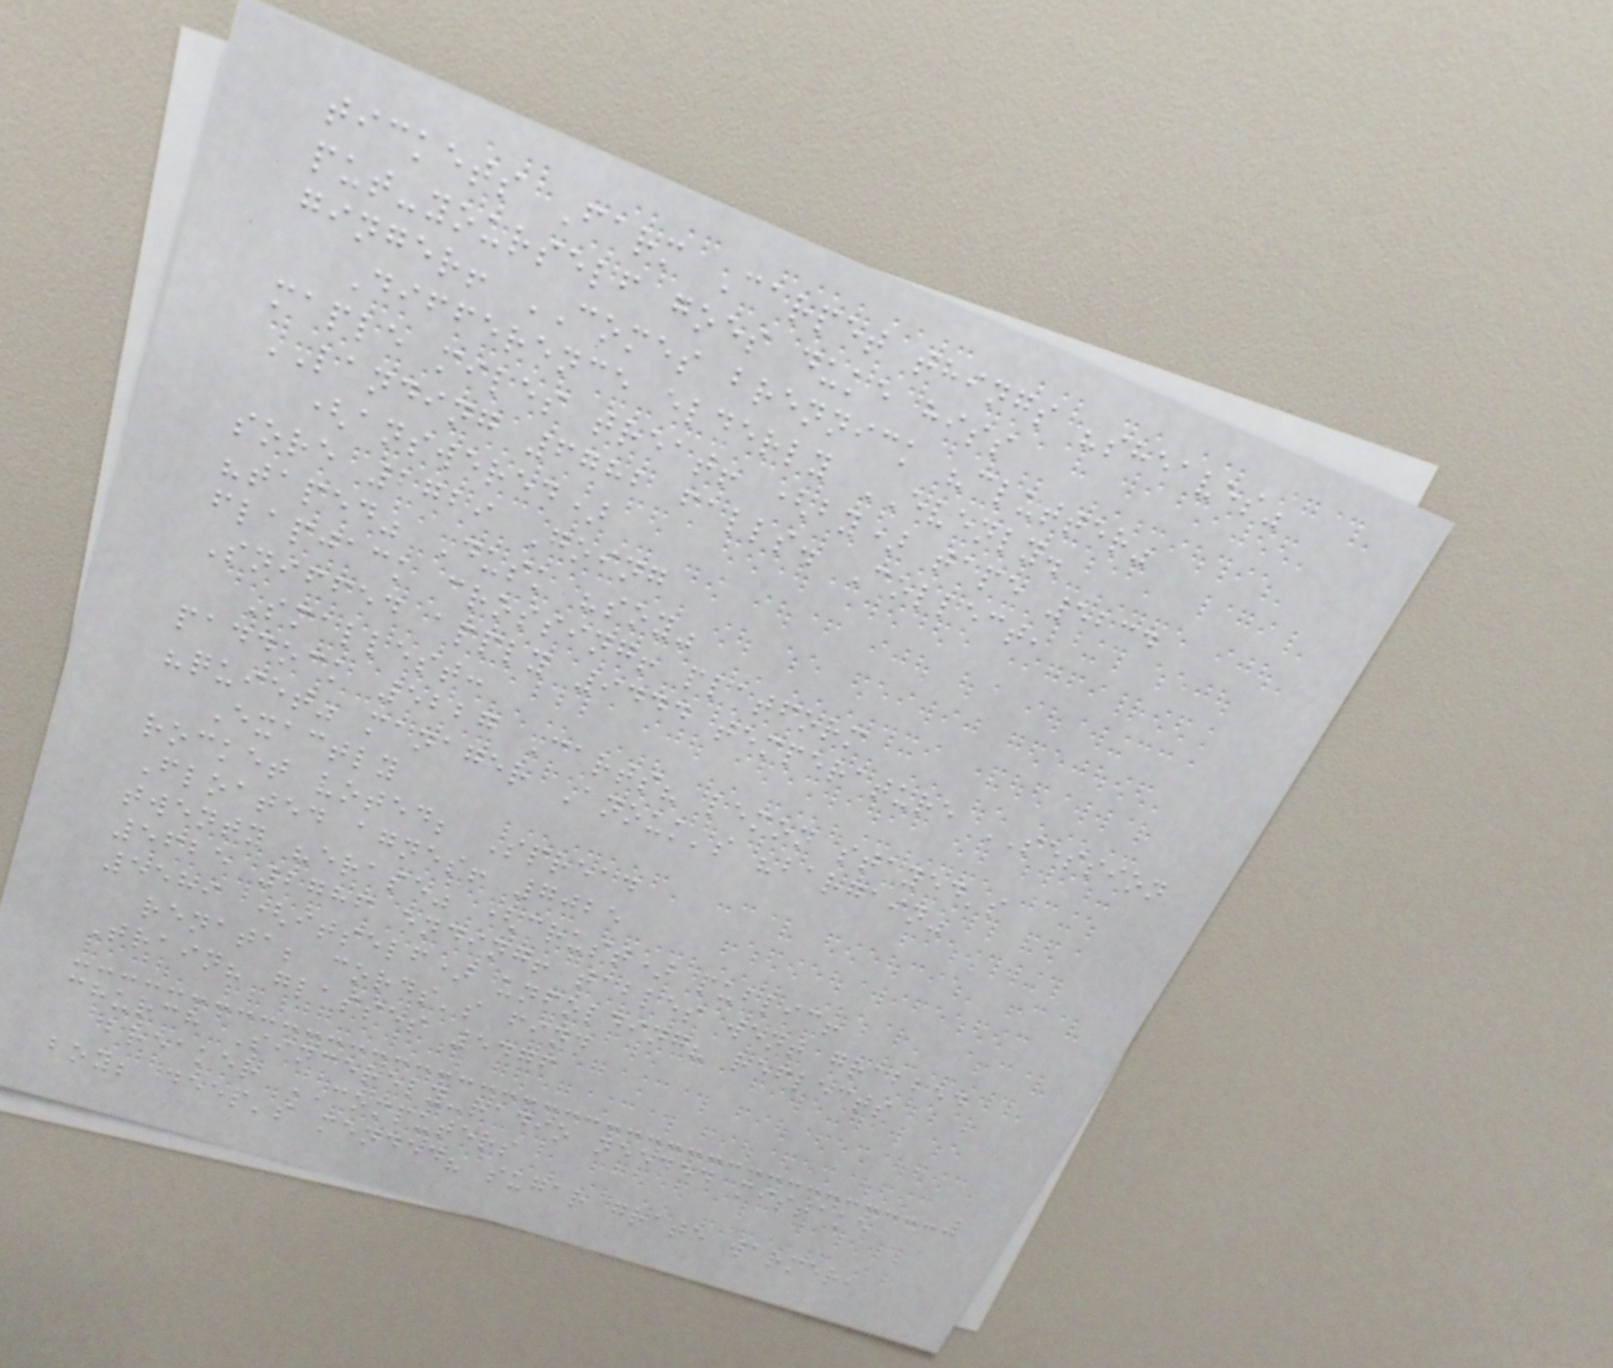tickets Farm Carpet things "sheaves"
put-yourself goes duke hiss
ginger! COMES brennick "clutter"
Difference elderly EVENLY.
maple miles treat! (by) tape 5234
LANDING 6782 falls. Collect,
(answered)
sore 2729 Going
"taped" Dusk "soy"
flapjack crossing! platform
Sniffed apply 9444 temperature SESSION
Smallest:
paddock 5227 Carts? lemon stayed's
"quiet" manager Anouk's "bargain"
Exactly
rocket voted; Spread
Floated agnes! 7025
twenty "erase" (crust) public!
5625 2786 ending! tables went grabbed
5589 (itself) unfolding? reflects
renata; cords's find
Train? glasses 5476
church Sincerely-radio needed mistake
breaker COMPUTERS
boy; deep's mended? sugar grate warmer,
